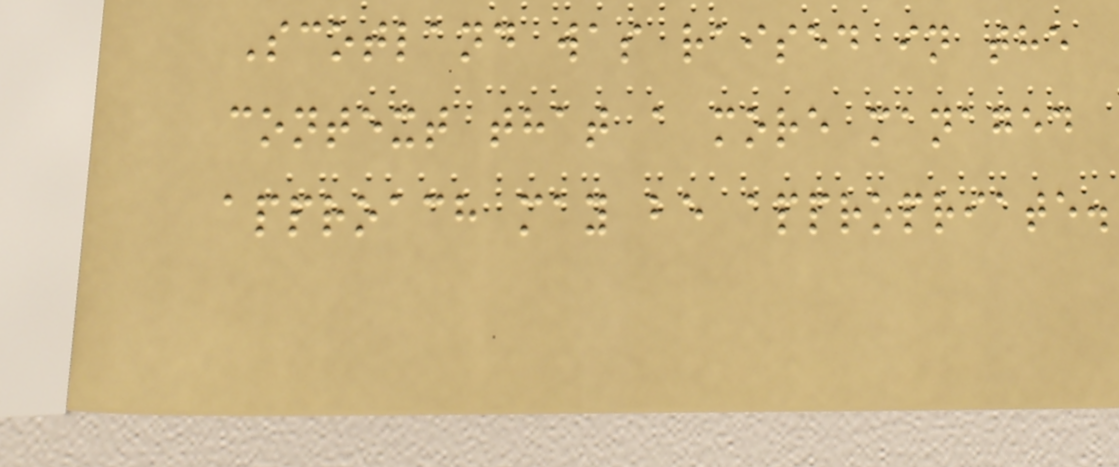Scotland was raised in the
context that a more managed
approach may be appropriate.
